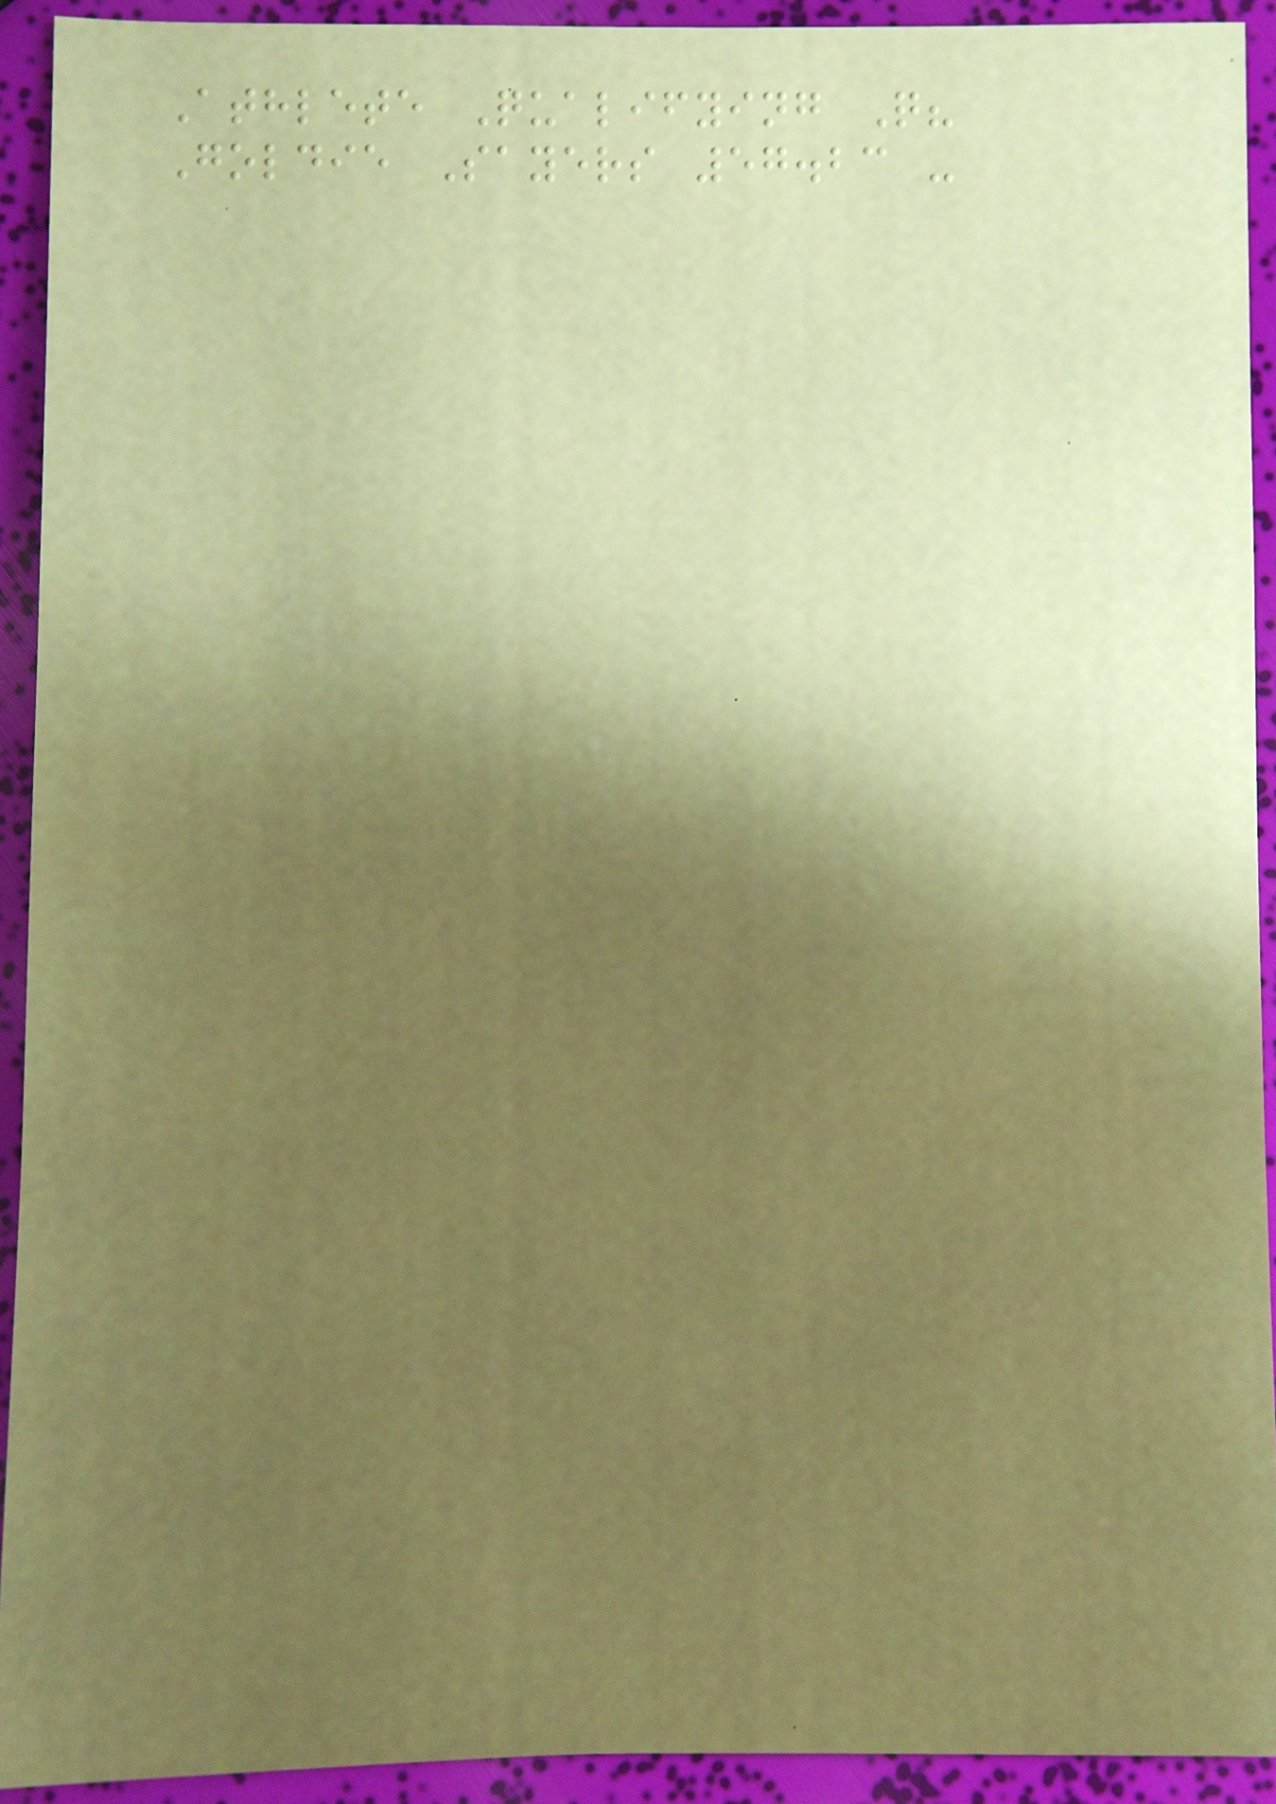Athlete Qualifying Q?
Goldie Sayers 57.23 -
